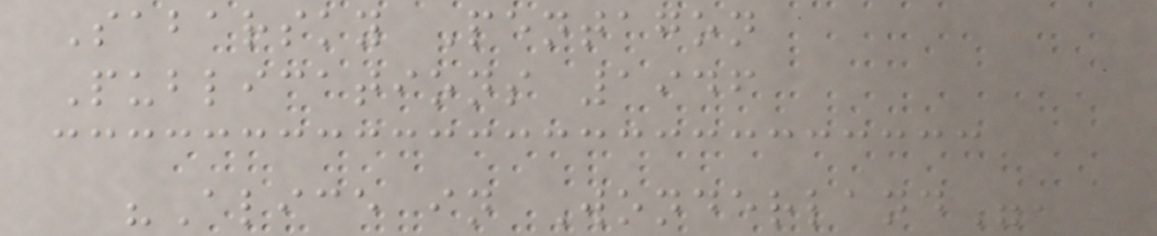Sabarsky Pentagon
Publications 1946
"Alice in Wonderland",
